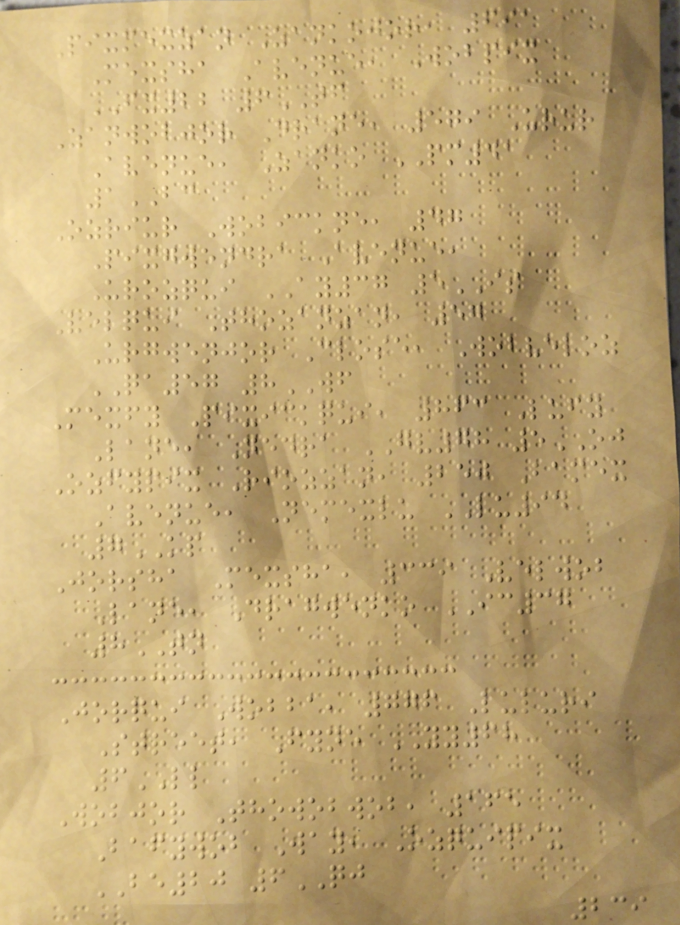Pixmexzan Zankojor, 691
Mexsha Avenue, Wobpix
FX22 6TF
Zanwobjor Drane, 579 Urur
Avenue, Zanko PM41
1BC
Ozriur Wobickne, 47
Pixgwendra Avenue,
Urozqui AY37 5IS
Velqui Thozanzan, 57
Urgwenjor Close, Wobveloz
QA57 8WF
Mexfy Pixickqui, 863 Lufy
Lane, Nedra GV78 5OJ
Ozfypix Riozzan, 250 Bamex
Avenue, Nemexlu LU94
7KP
Jorsha Mexsha, 339 Velwob
Lane, Dragwenko IC37
8TN
Jorqui Wobba, 776 Luluri
Street, Fyne YY68
6LL
Wobjor Thowobwob, 165
Bafywob Way, Ozquipix
BE20 6QJ
239
